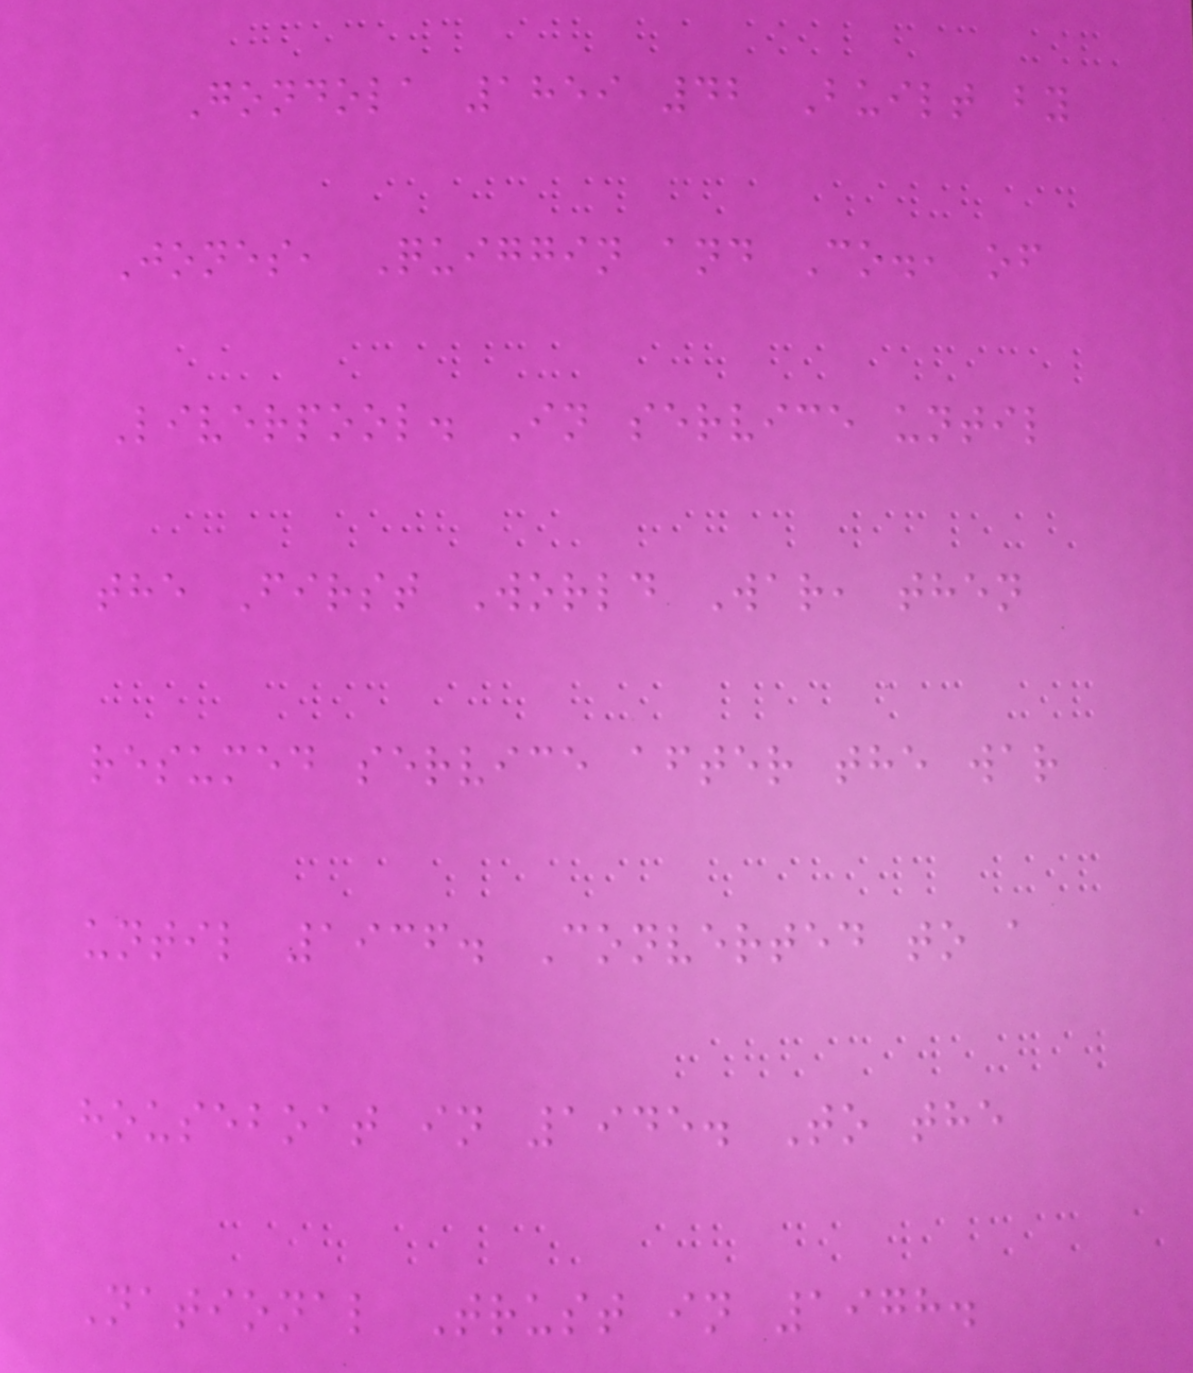Gondola 1859 42 Built by
Jones, Quiggin and Co., of
Liverpool. In service until
the First World War, then
resumed service after the war
until 1936. Converted to a
houseboat in 1945. To the
National Trust in 1978.
